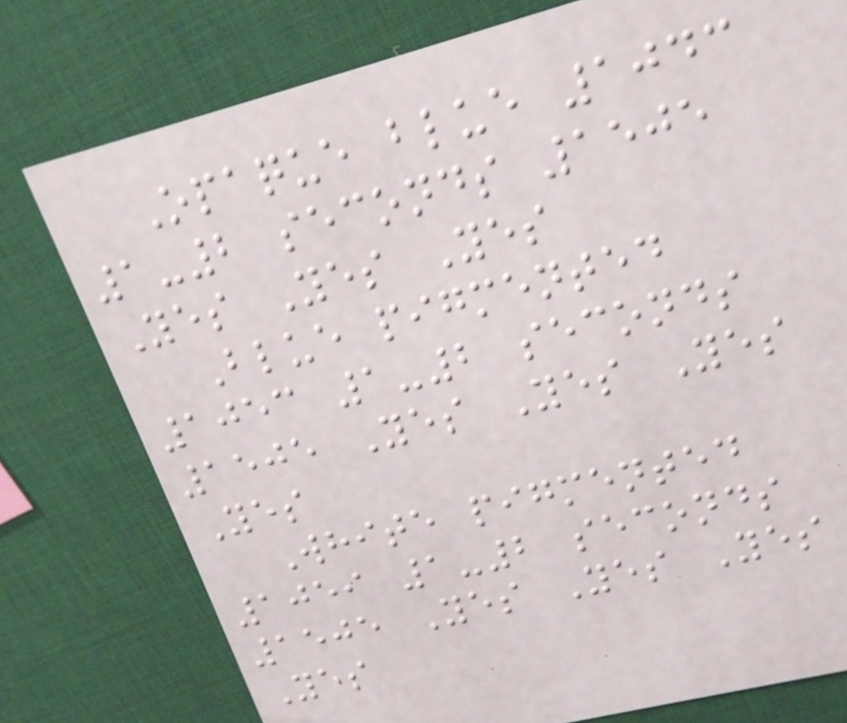Opaque blue 1043
1-2 seconds 1505
Yes Yes Yes
Blue pigmented
1053 1-2 seconds
1505 Yes Yes Yes
Yes
White pigmented
1059 1-2 seconds
1505 Yes Yes Yes
Yes
